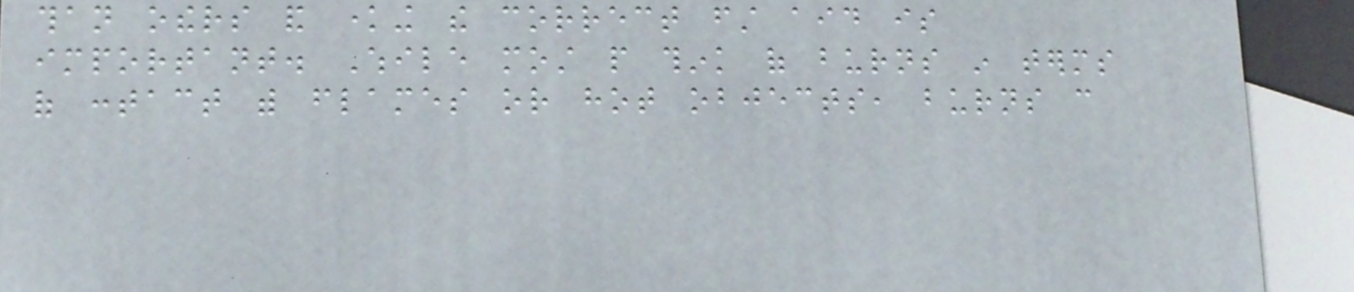than others and knowing the correct first aid is
important. While most people think of burns in terms
of contact with flames or hot objects, burns can
